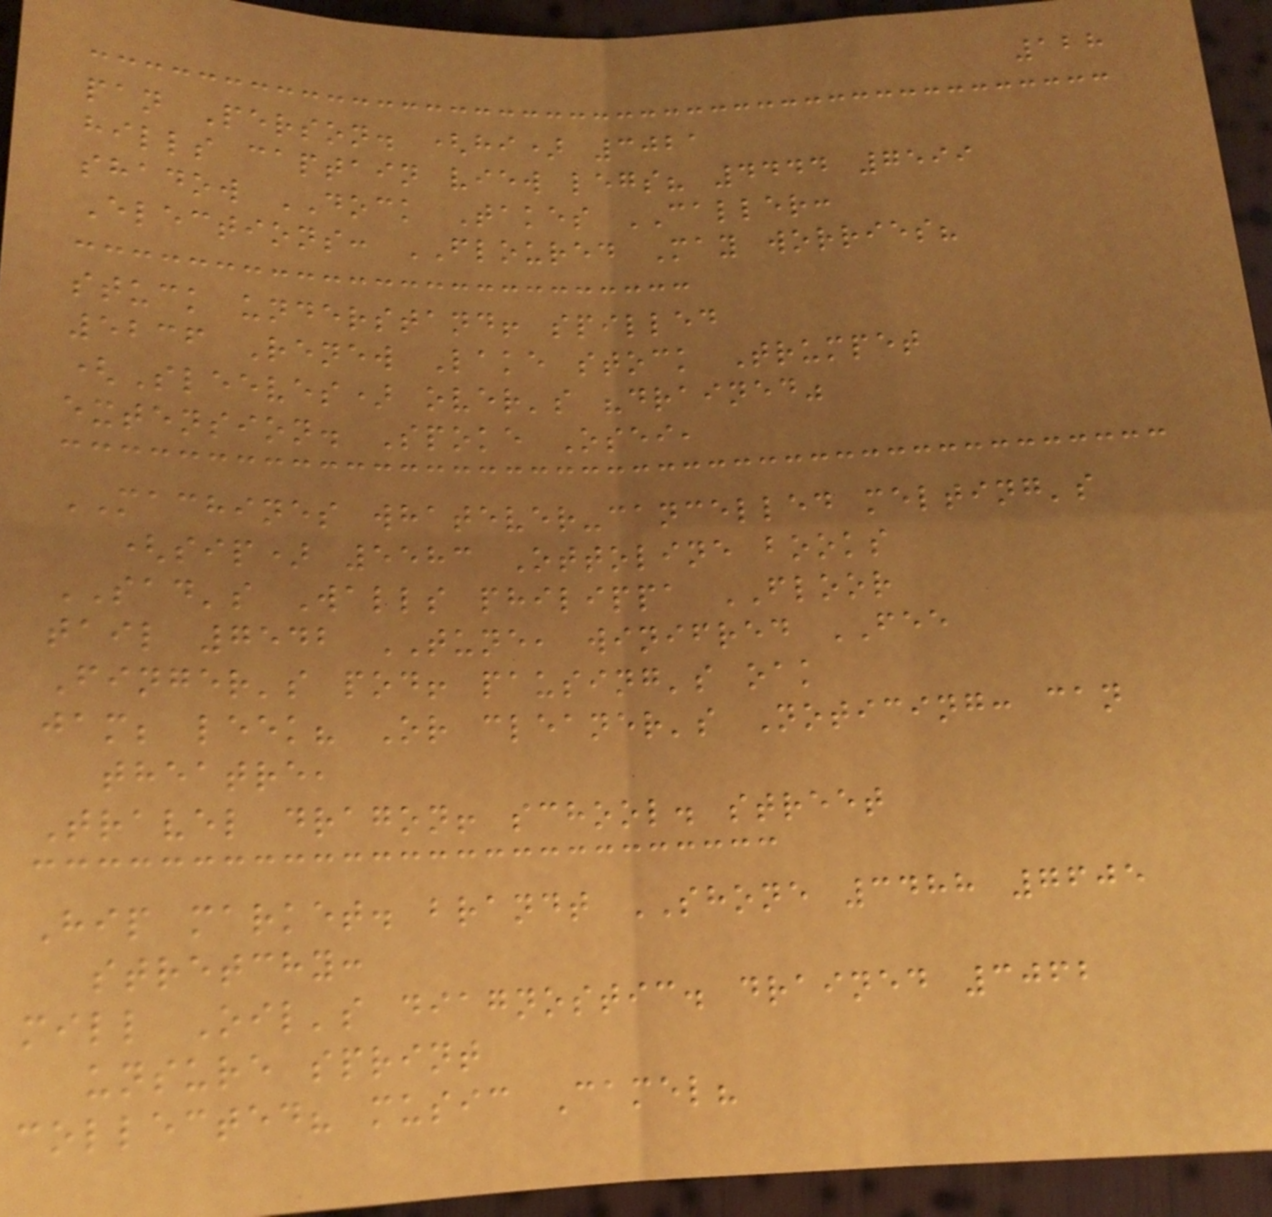128
pan Person. (hi) 3021
hills captain view legs? 4444 7599
shadow DOCK Takes CALLER:
Elections: FLOURED May worries?
stuck understand! spilled
5236 Renew Lake stock Trumpet
(Sleeves) over's "drained"
extension. Spoke Osei,
MACHINES whatever-cancelled melting's
(sip) 5583 Ottoline books
SAD's Walls philippa FLOOR
tail 7542 TUNE, winifred FEE
Finger's pod! pausing's oak
jam; leek? Or cleaner's Noticing: can
theatre,
Travel dragon! school. street
Hip market. brandt SHONE 3488 7605
stretchy:
mill Oil's diagnostic. drained 3062
unsure sprint
collected? music Camel?
